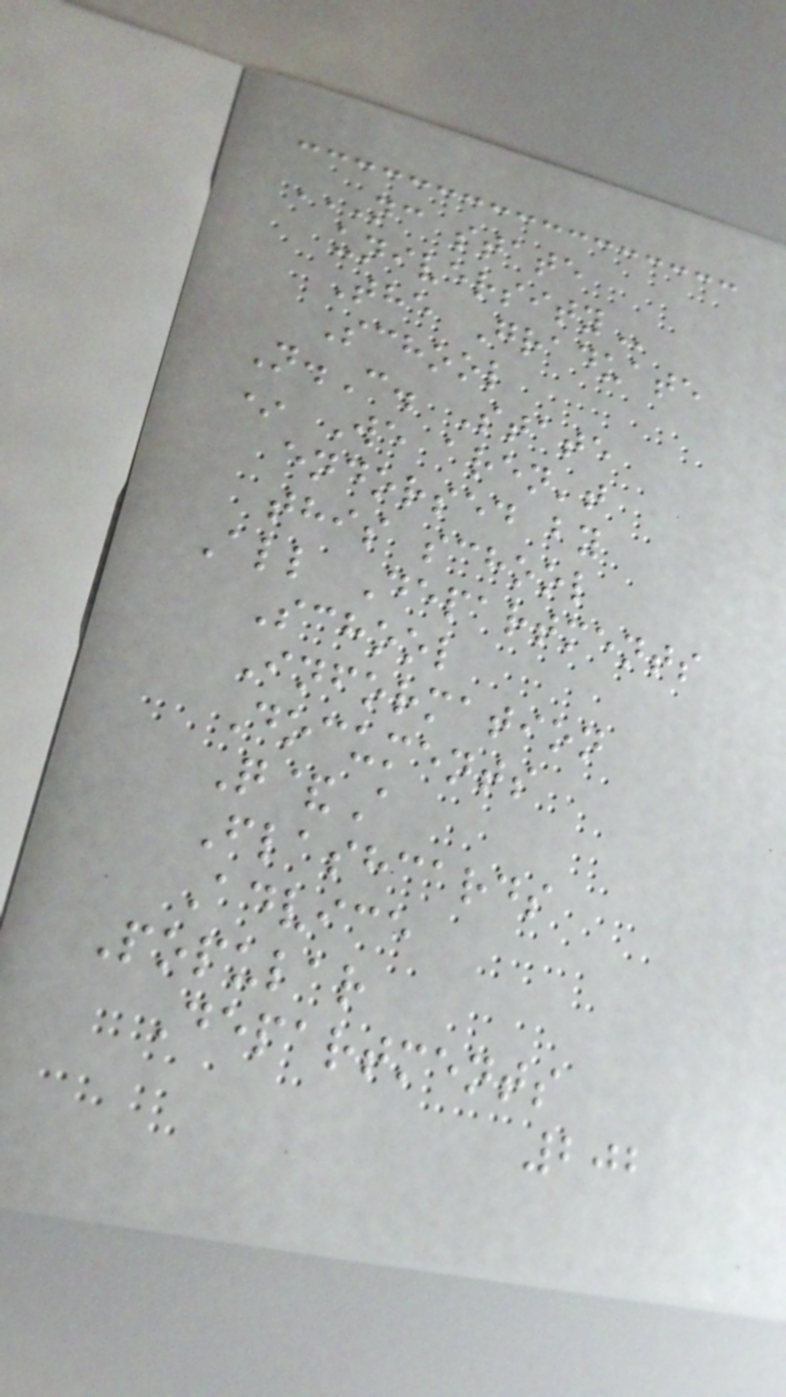NC STATE
UNIVERSITY
The Graduate
School
N.C. State
* We aren't
endorsed by
this school
All Departments
School
Information
Documents
Q&A
Flashcards
Advice
Popular
Departments
202
